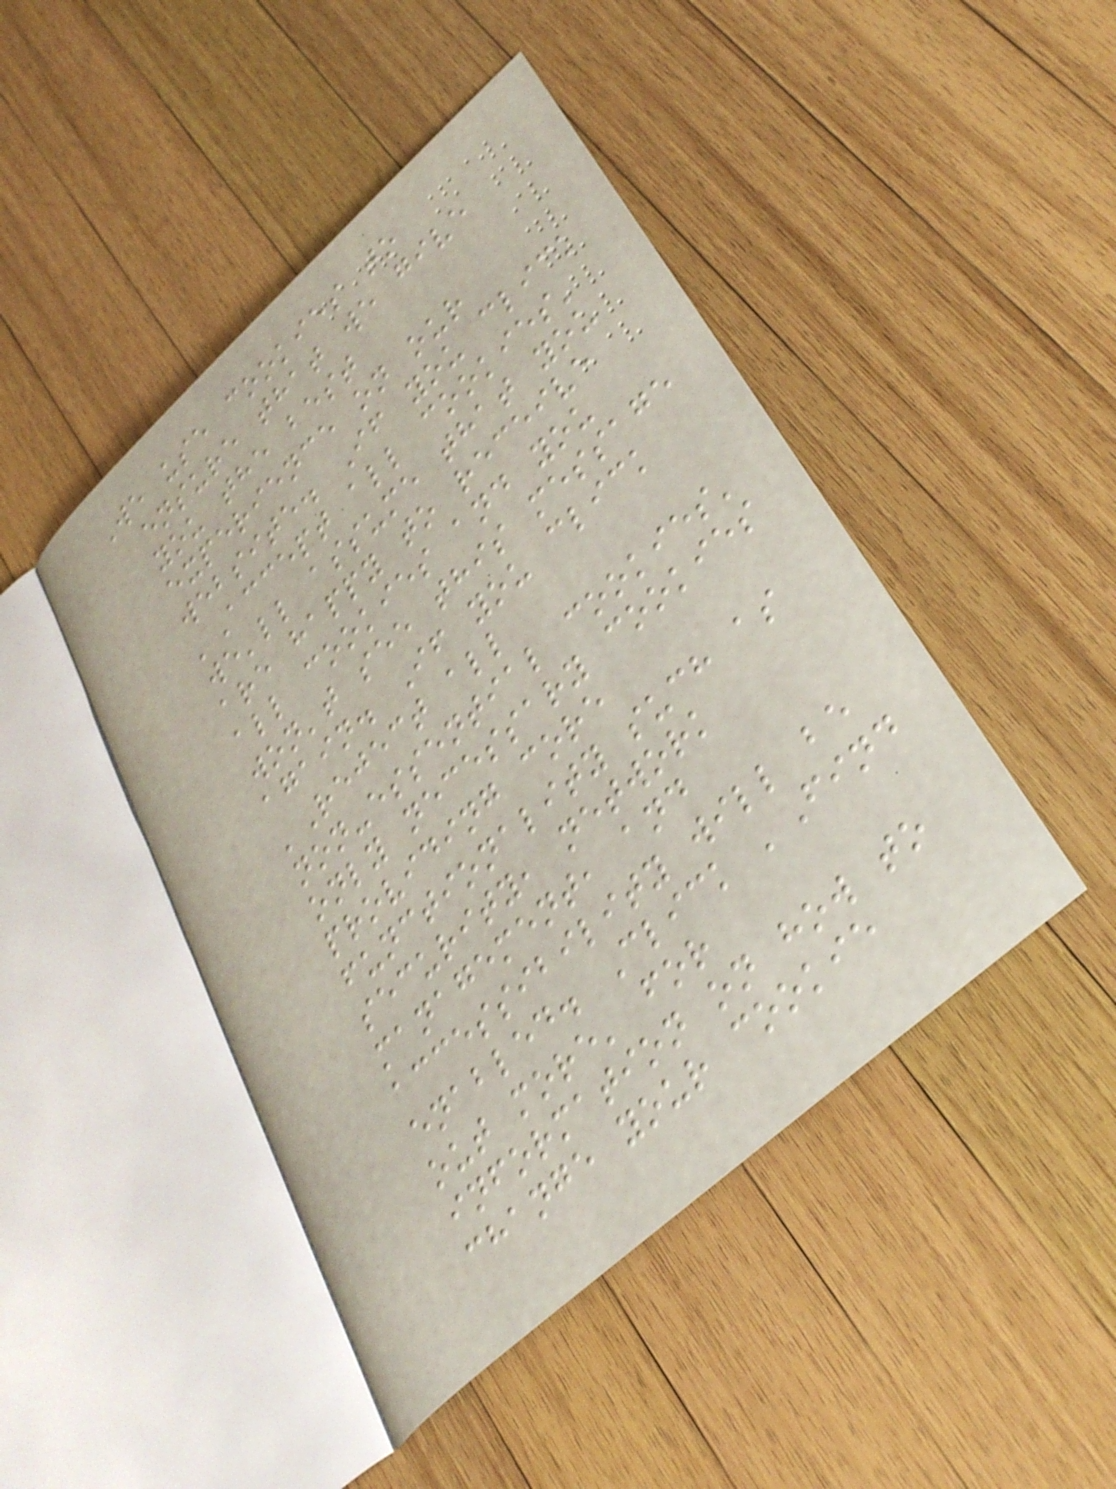We use cookies to
ensure that we give
you the best
experience on our
website. If you click
'Accept all cookies'
we'll assume that you
are happy to receive
all cookies and you
won't see this message
again. If you click
'Reject all
non-essential cookies'
only necessary cookies
providing core
functionality such as
security, network
management, and
accessibility will be
enabled. Click 'Find
out more' for
information on how to
change your cookie
